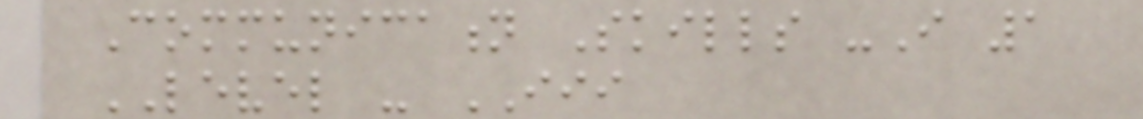Communication Skills -I 1
LEVEL - III
